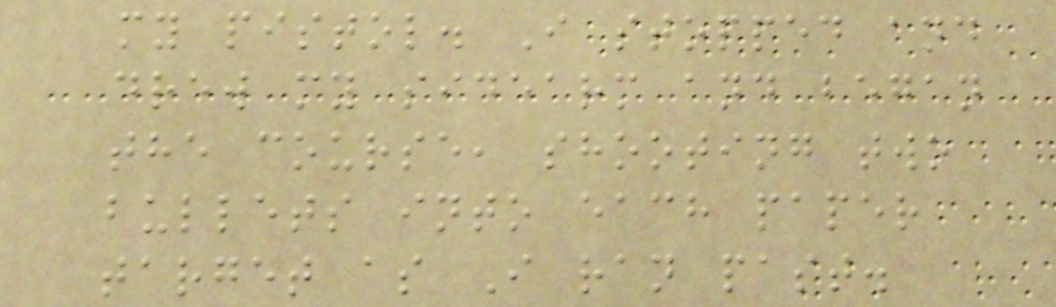my pistol. I stopped and
drew my sidearm and began
the course, shooting two
bullets into each paper
target as I ran past.
